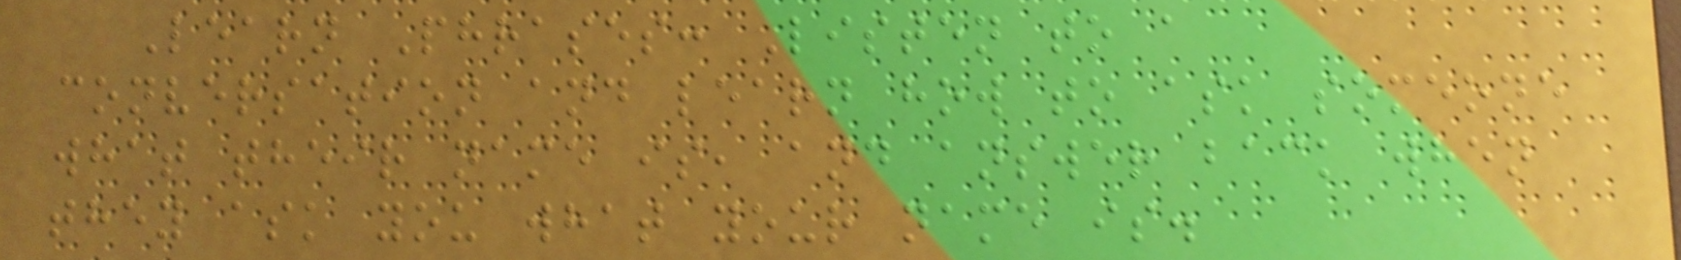Learn Phrases: Listen to a
conversation and learn how to ask someone
what their name is, and answer back when
they ask you what your name is.
